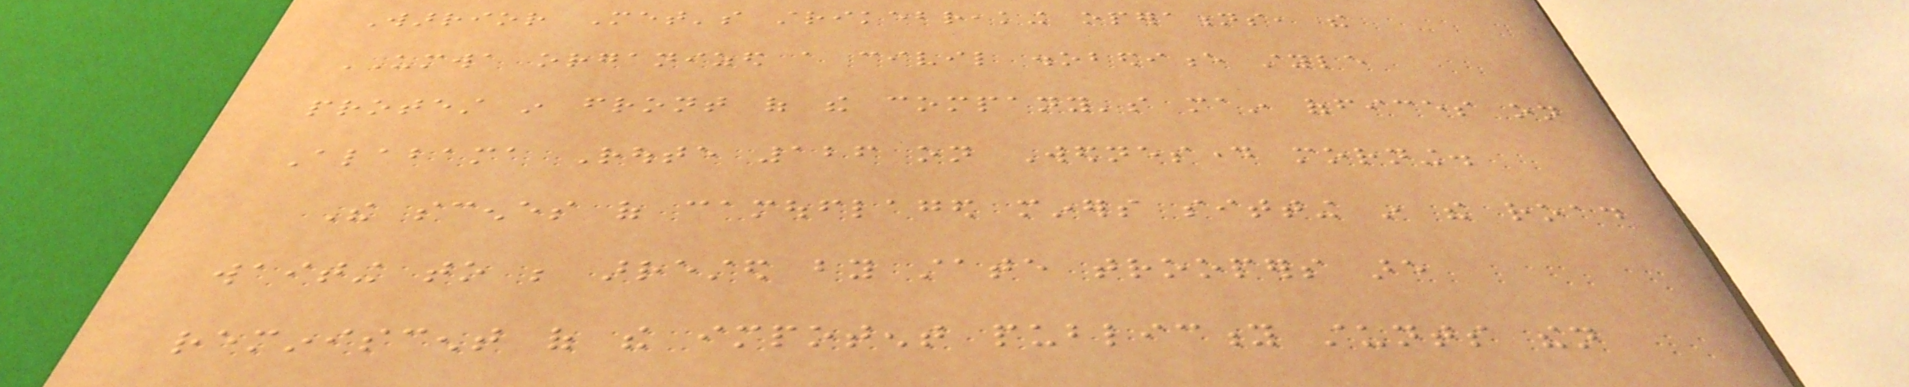Warrior Met's strikebreaking operations, the
UMWA organized a civil disobedience style
protest in front of the company's main offices on
Alabama Route 126 on Wednesday morning.
The scenes of camouflaged miners sitting in the road
waiting to be arrested by state troopers are
reminiscent of the impotent publicity stunts then
